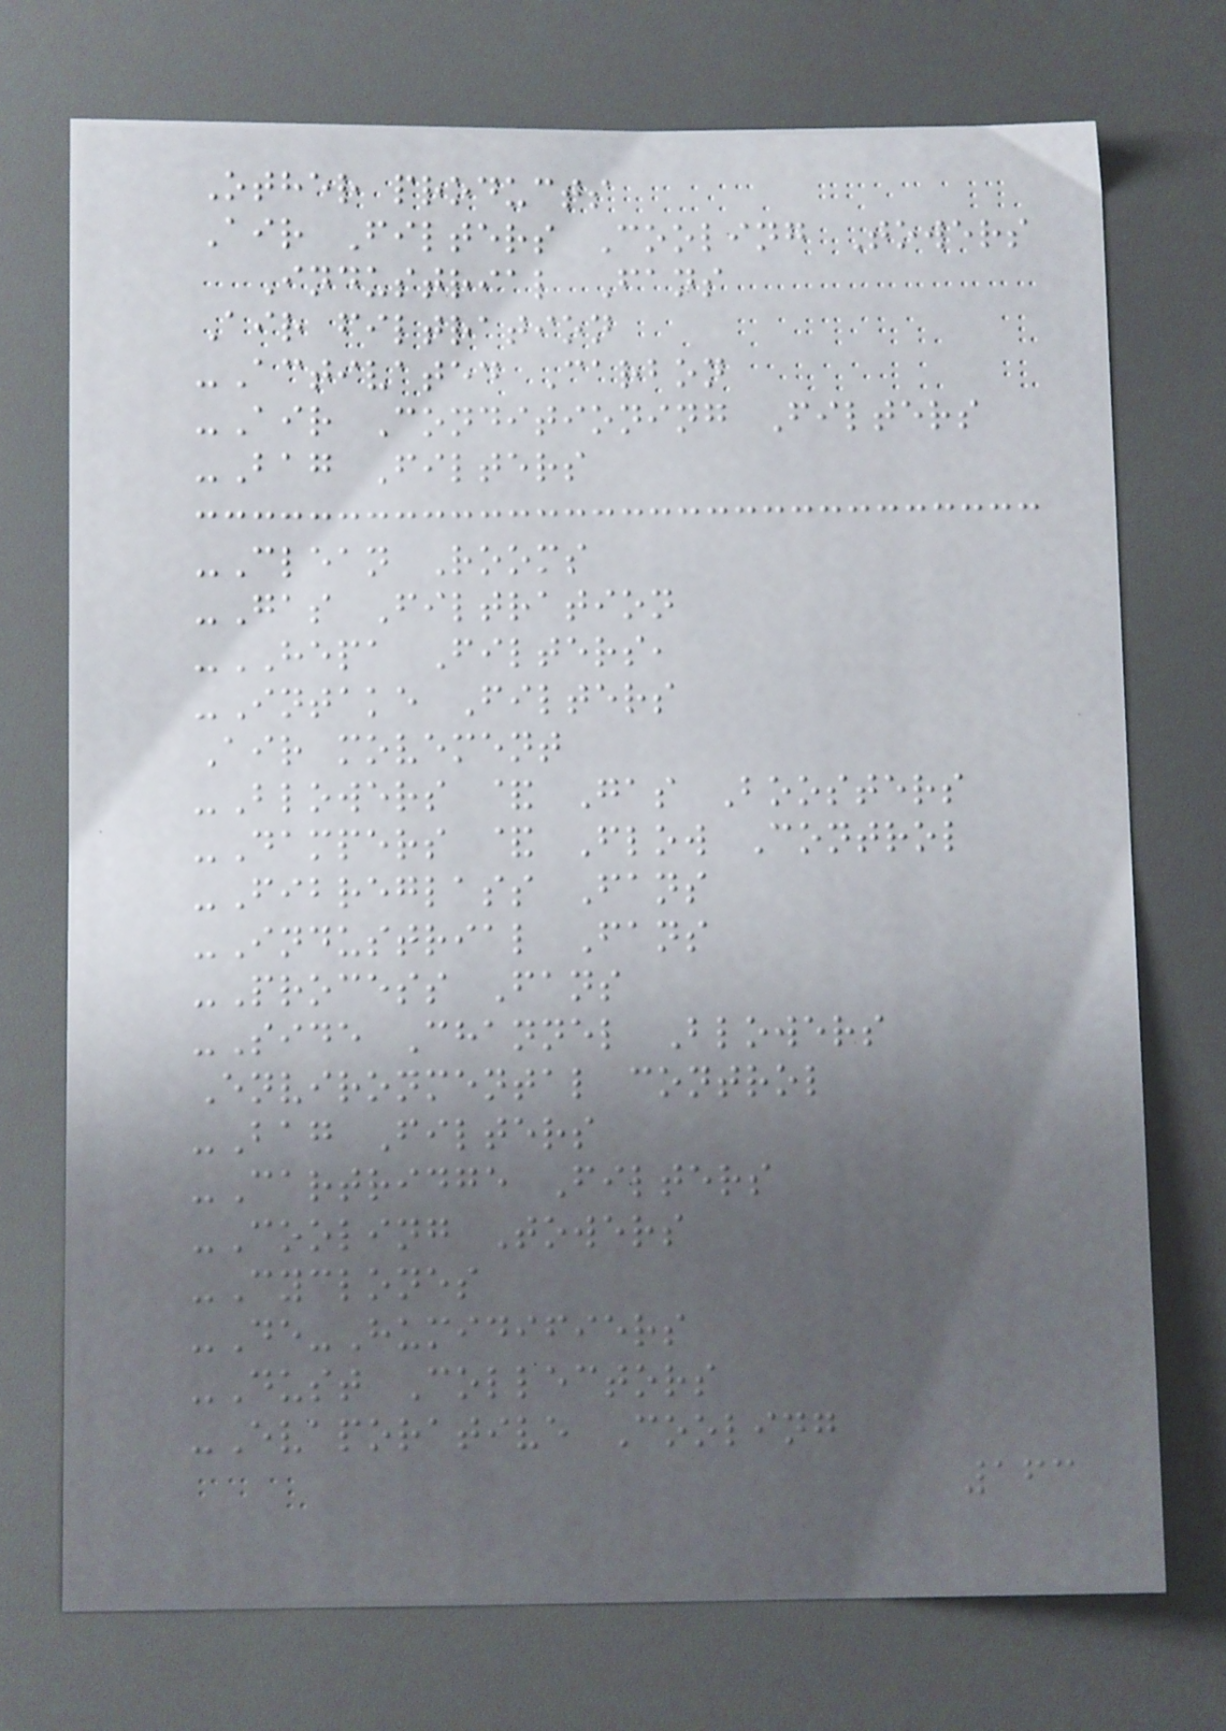Other products
Air Filters Cooling Towers
Industrial Fans
Air filtration
-Activated Carbon
-Air Conditioning Filters
-Bag Filters
-Clean Rooms
-Gas Filtration
-HEPA Filters,
-Intake Filters
Air movement
-Blowers & Gas Boosters
-Dampers & Flow Control
-Fibreglass Fans
-Industrial Fans
-Process Fans
-Side Channel Blowers
Environmental control
-Bag Filters
-Cartridge Filters
-Cooling Towers
-Cyclones
-De-Humidifiers
-Dust Collectors
-Evaporative Cooling
163
